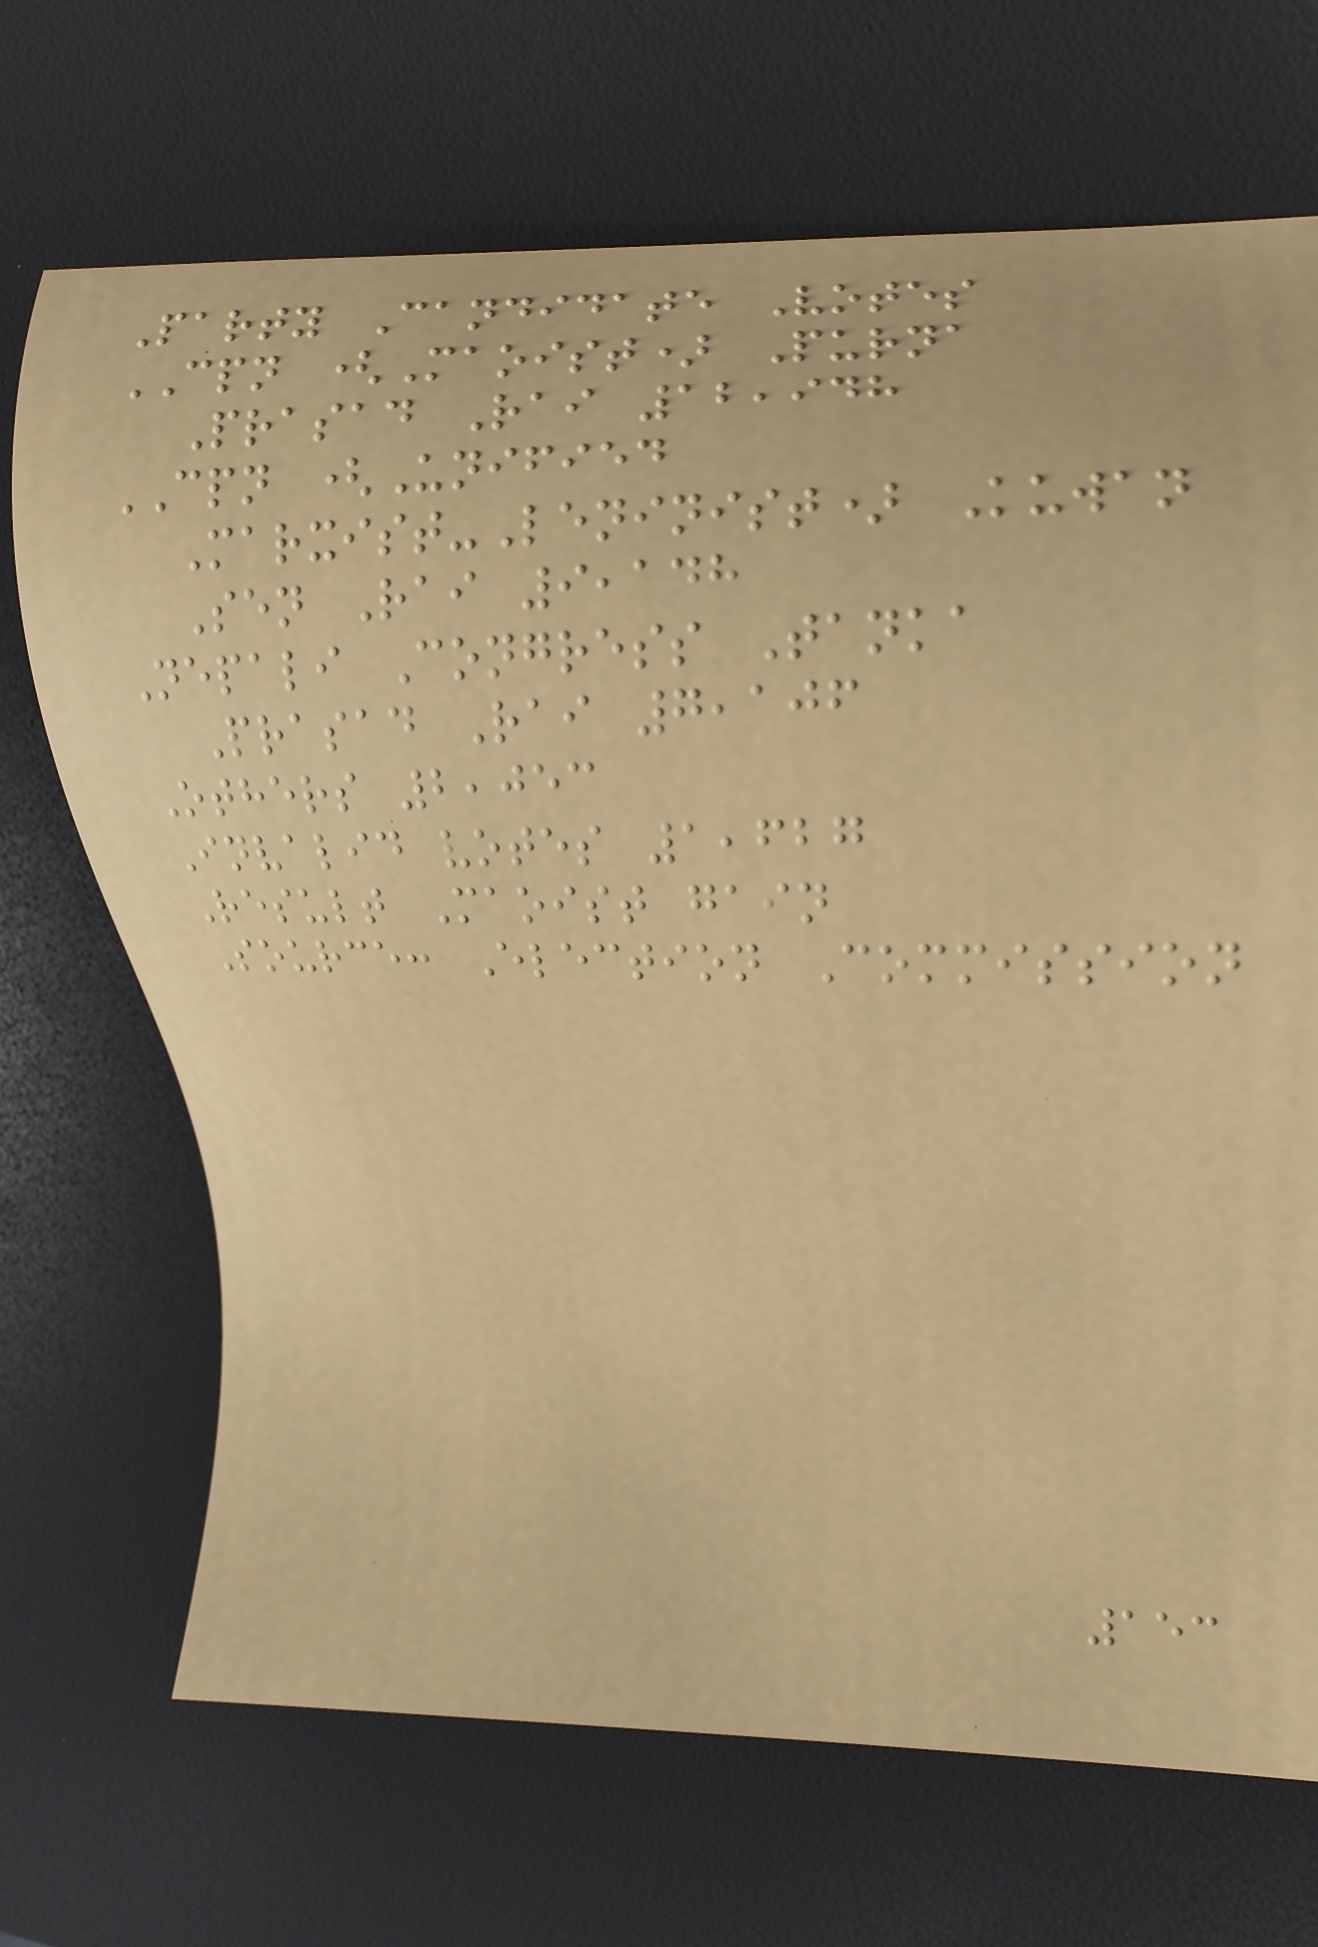Party Candidate Votes
CPN (Maoist) Purna
Prasad Rai 12,948
CPN (Unified
Marxist-Leninist) Kuwan
Sen Rai 9,148
Nepali Congress Tanka
Prasad Rai 7,106
Others 2,053
Invalid votes 1,627
Result Maoist gain
Source: Election Commission
153
